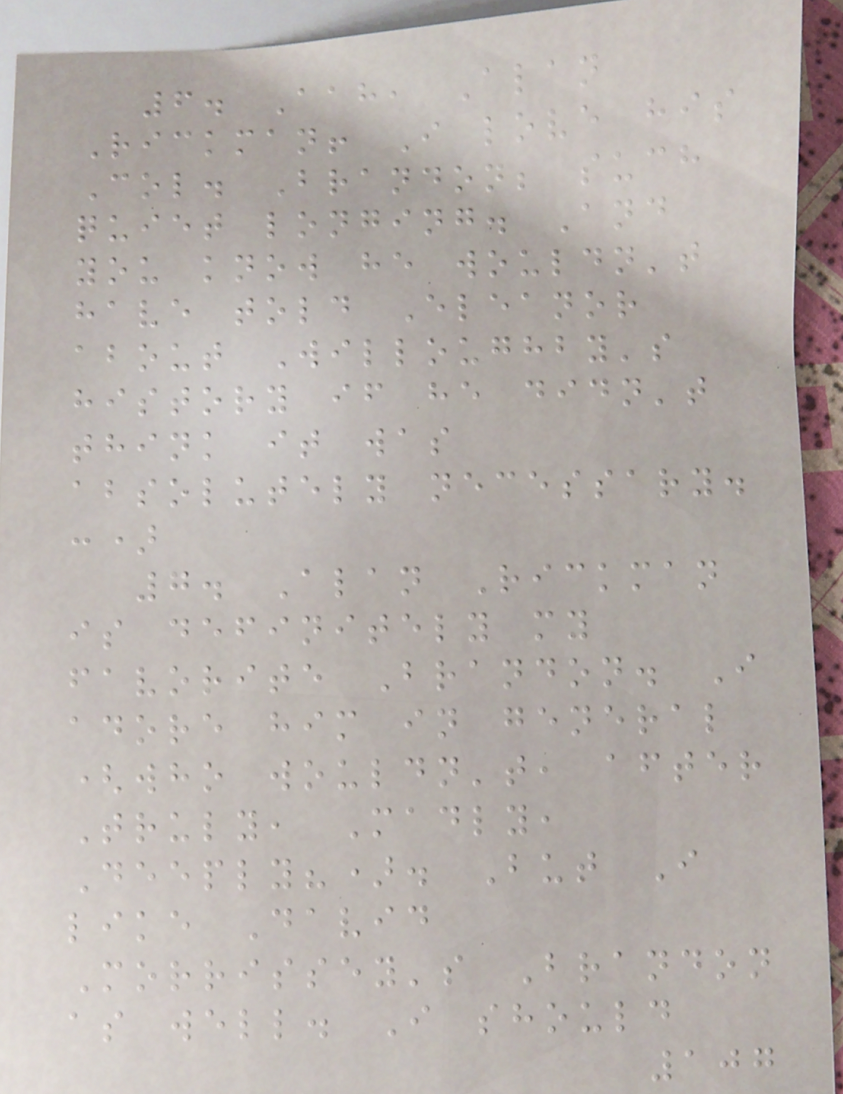6. Aah, Alan
Rickman! I love his
Col. Brandon; such
quiet longing. And
you know he wouldn't
have told Eleanor
about Willoughby's
history if he didn't
think it was
absolutely necessary.
:)
7. Alan Rickman
is definitely my
favorite Brandon. I
adore him in general
(who wouldn't, after
Truly, Madly,
Deeply?). But I
like David
Morrissey's Brandon
as well. I should
107
